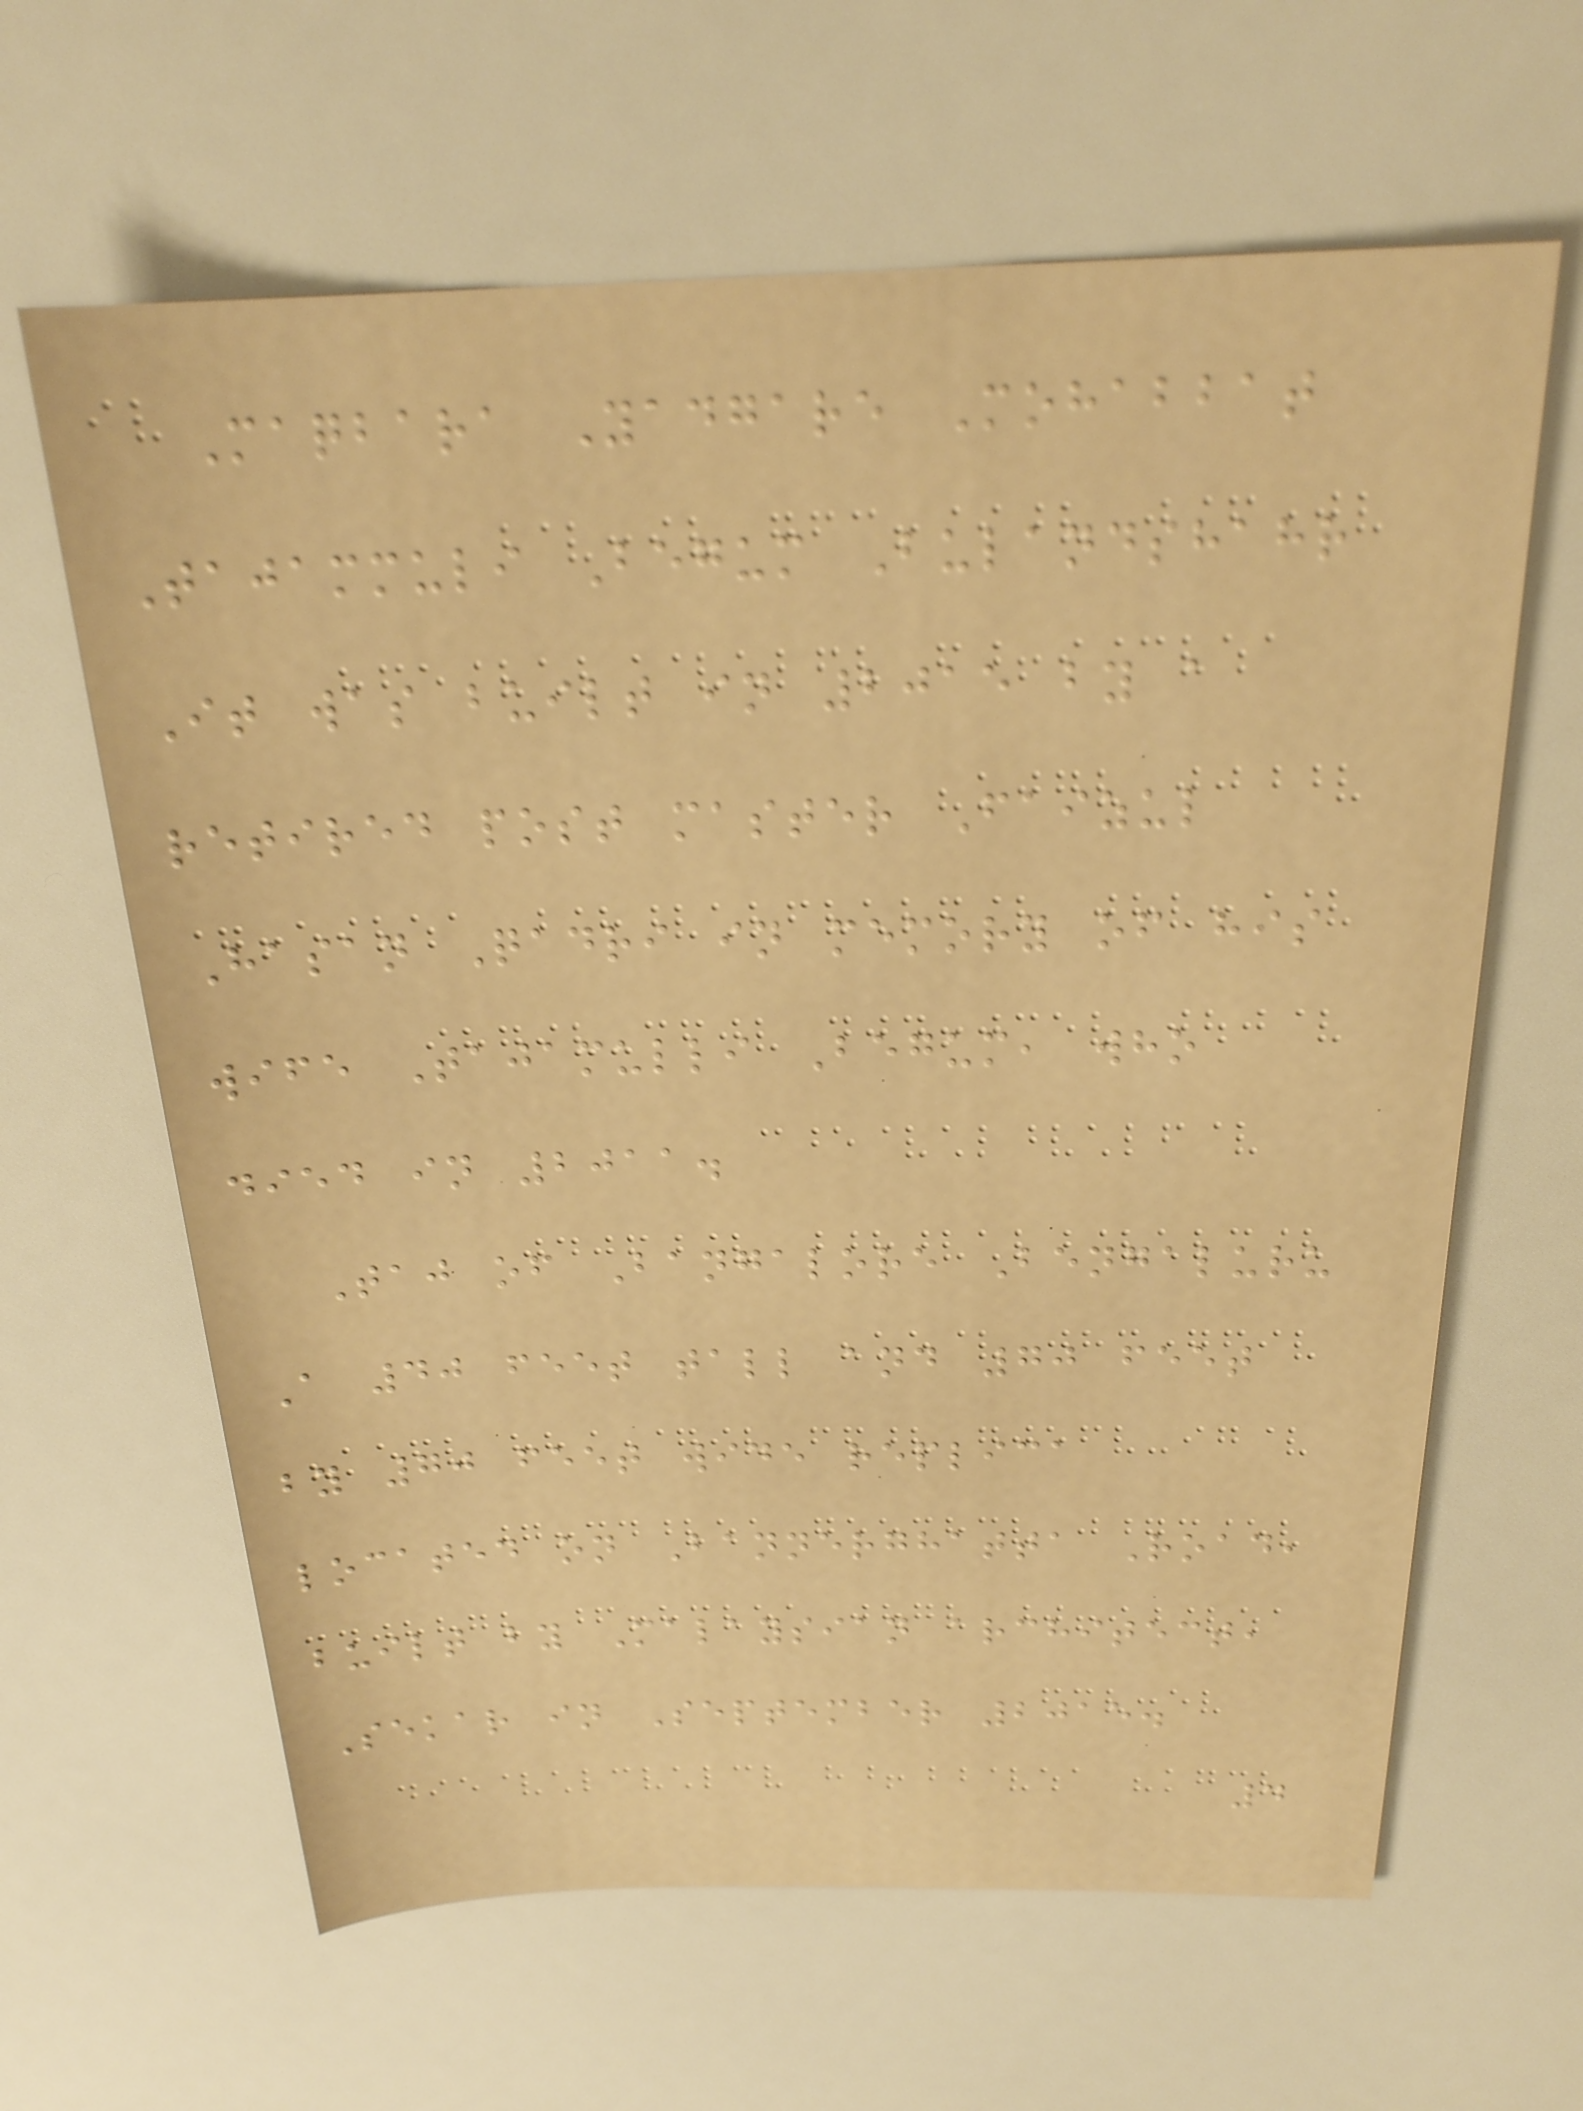Maqbara Yadgare Mohabbat
Tajammuli Begum Bulandshahr
It was built in 2015 by a
retired post master Faizul
Hasan Qadri in memory of his
wife Tajamulli Begum, who
died in 2011.
Taj of Bangalore Bengaluru
A 40 feet tall and 70 feet
by 70 feet wide replica
located on Bannerghatta Road,
built by Malaysian architect,
Sekar in September 2015.
4
